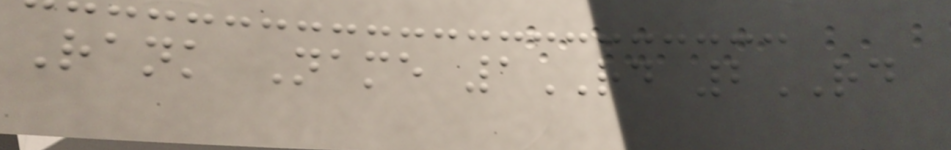Rank Name 1RD 2RD
